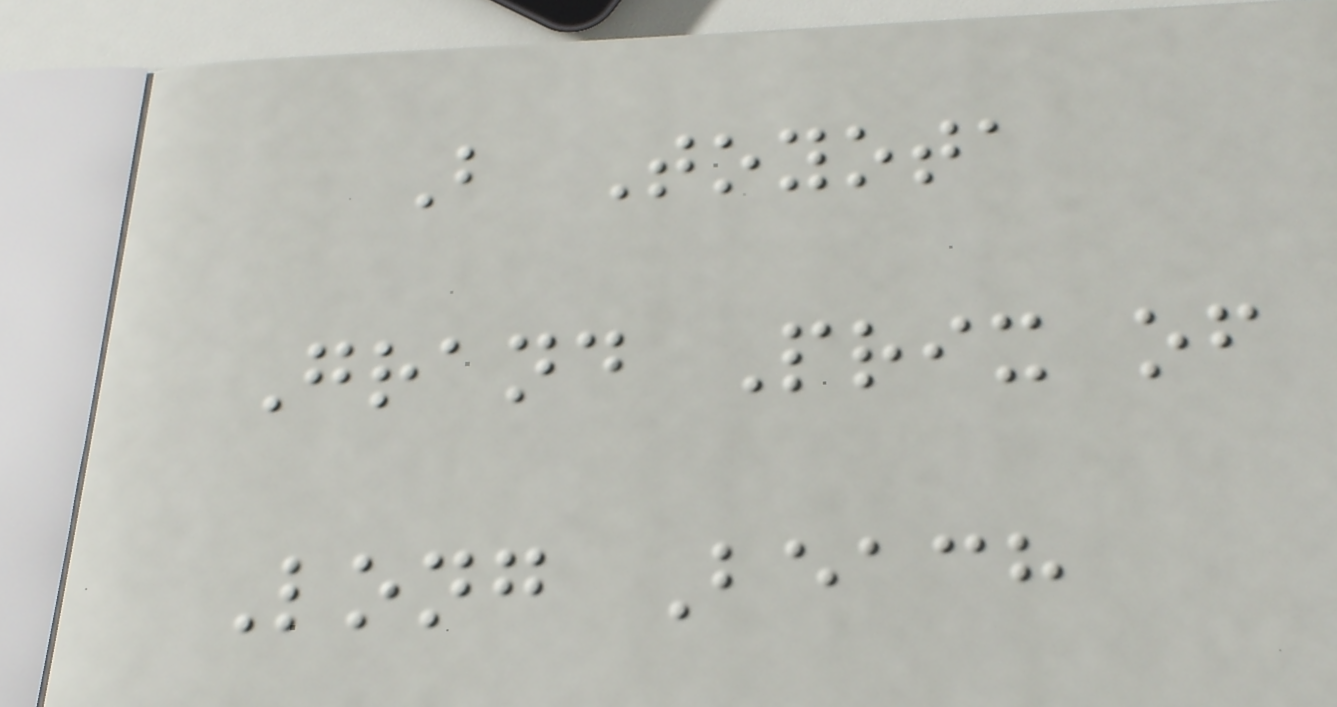B Toyota
Grand Prix of
Long Beach
